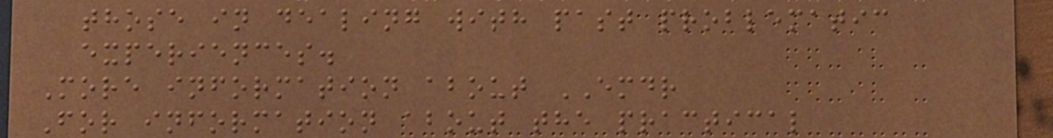those in dealing with past problematic
experiences.
More information about EMDR
For information about the practical
